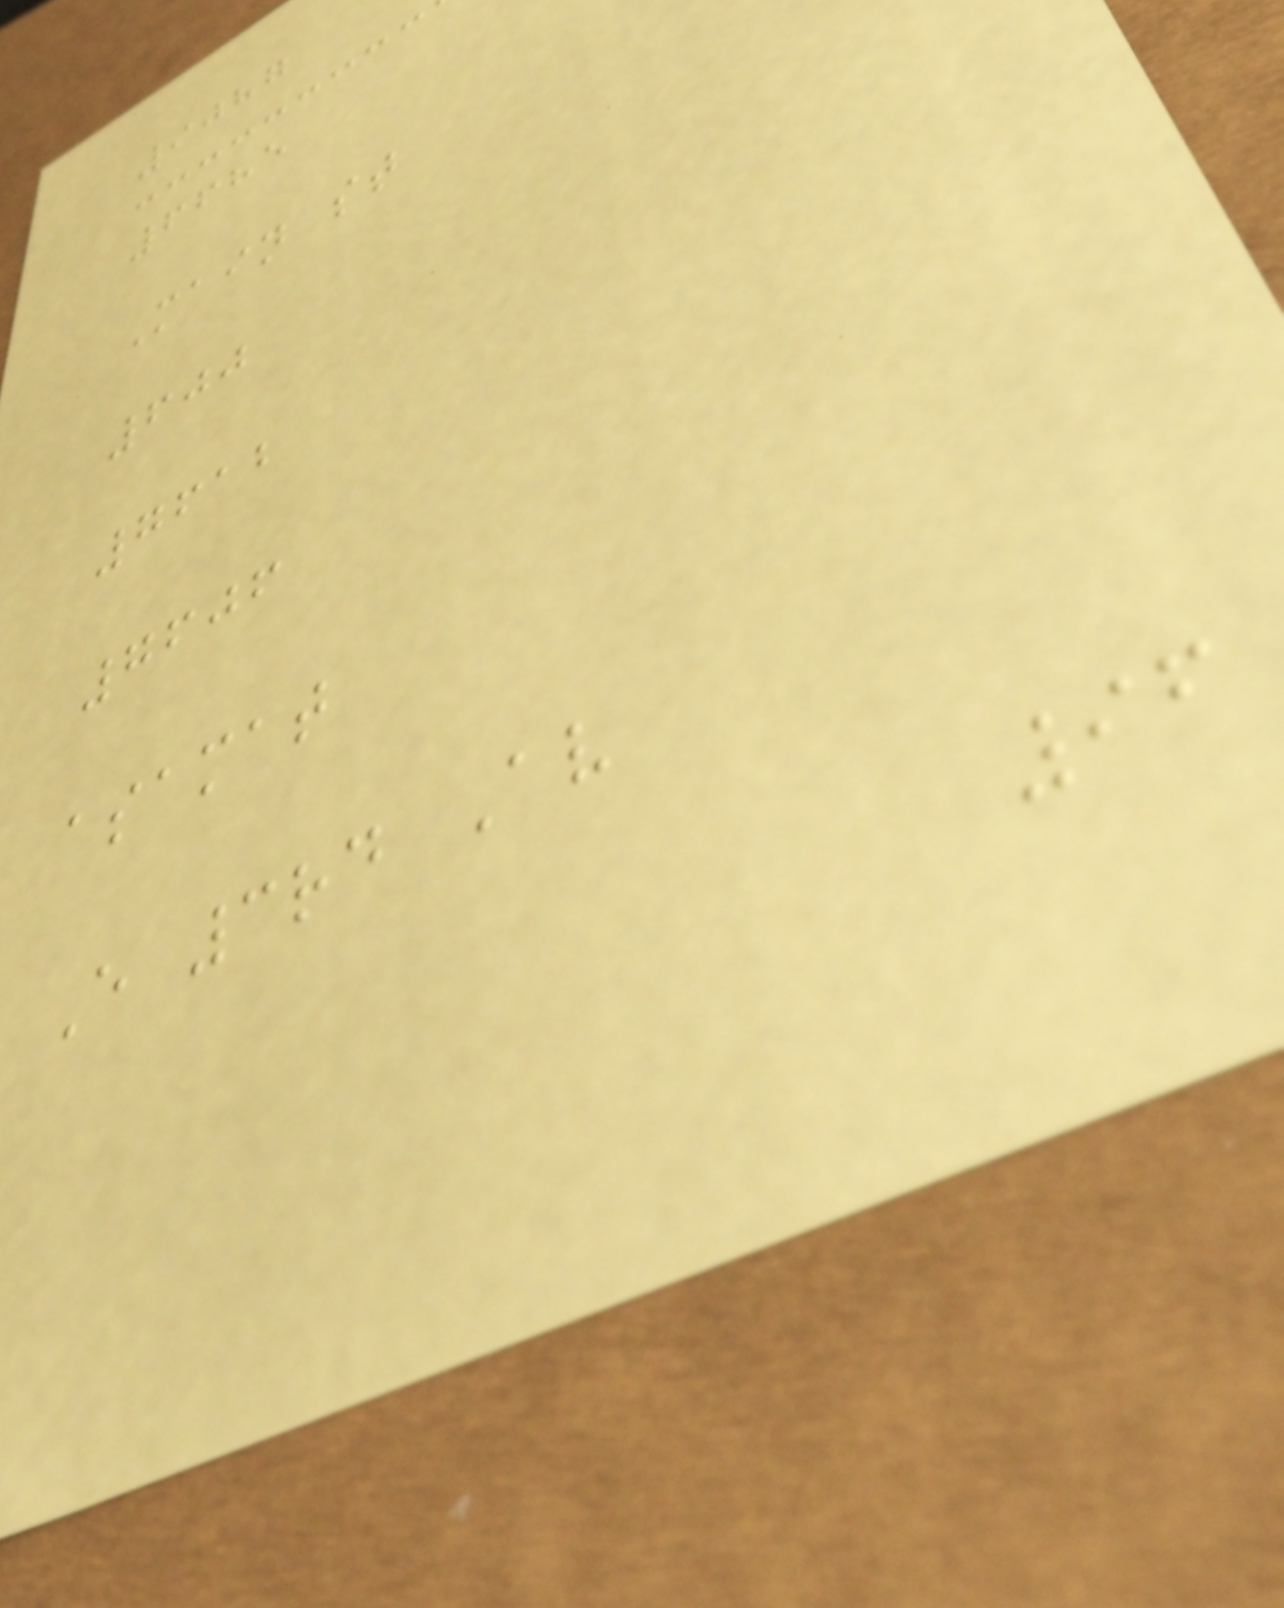9087
6685
Main st
600
7612
7606
asamat
E 3rd Av
96
